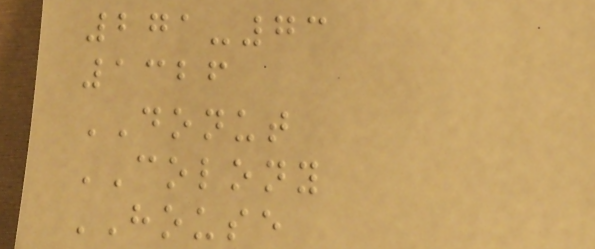271-73
1326
DONUT
COLONY
HOUSE
